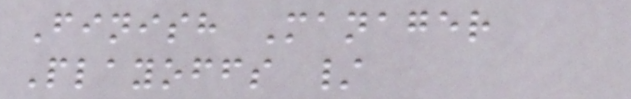Finish Manager
Playoffs /
